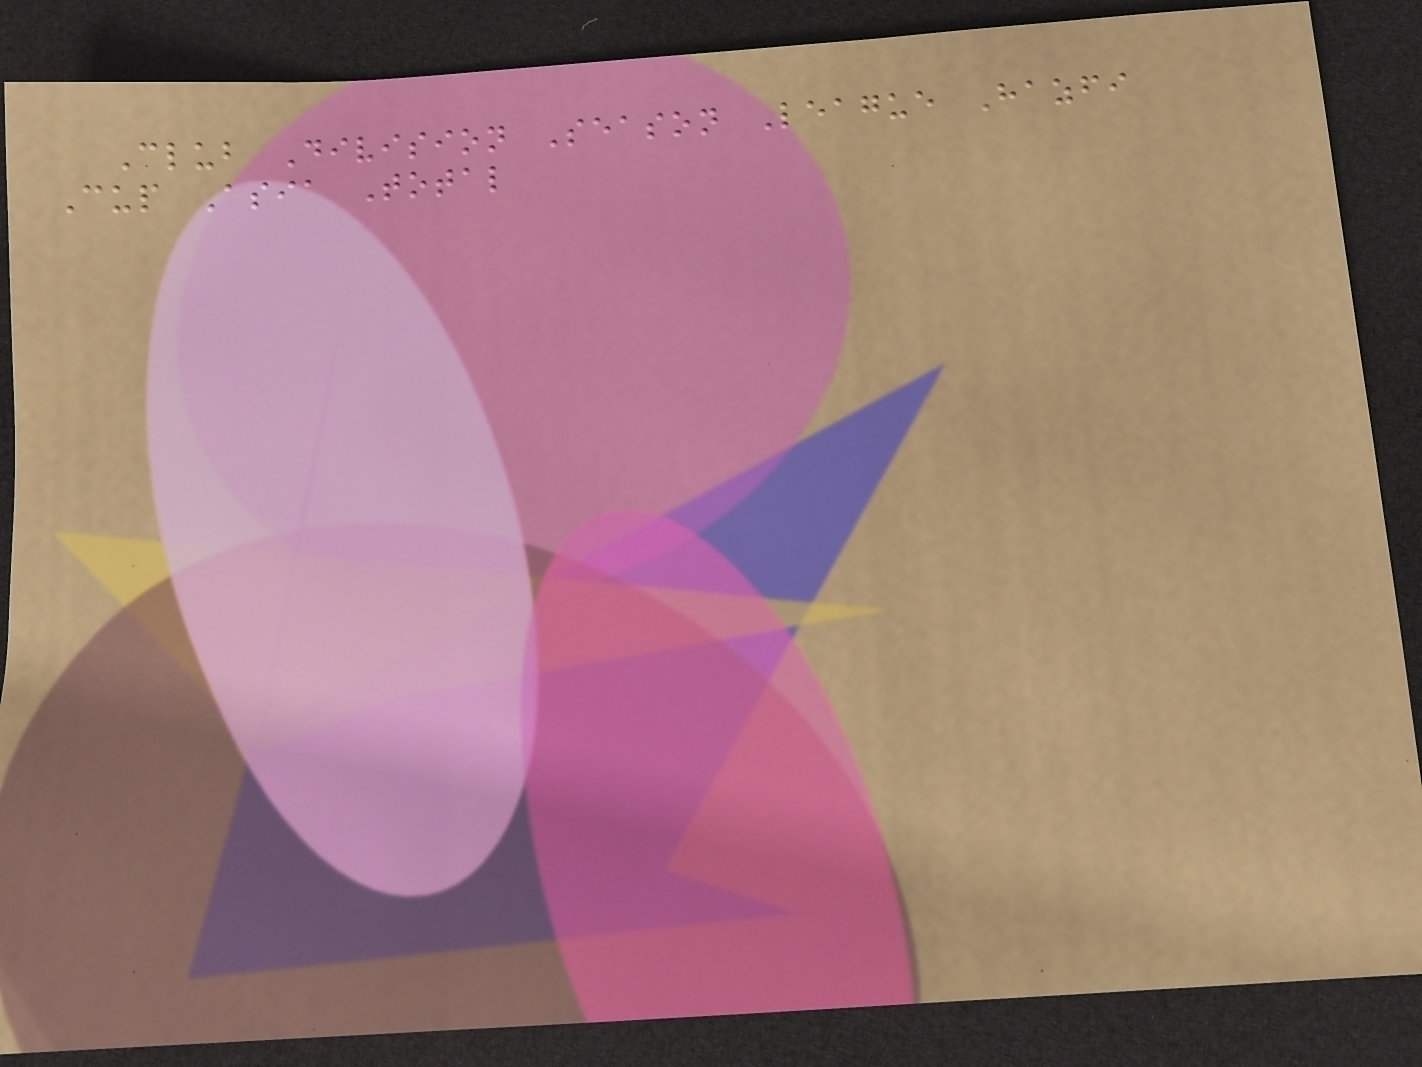Club Division Season League Hazfi
Cup Asia Total
